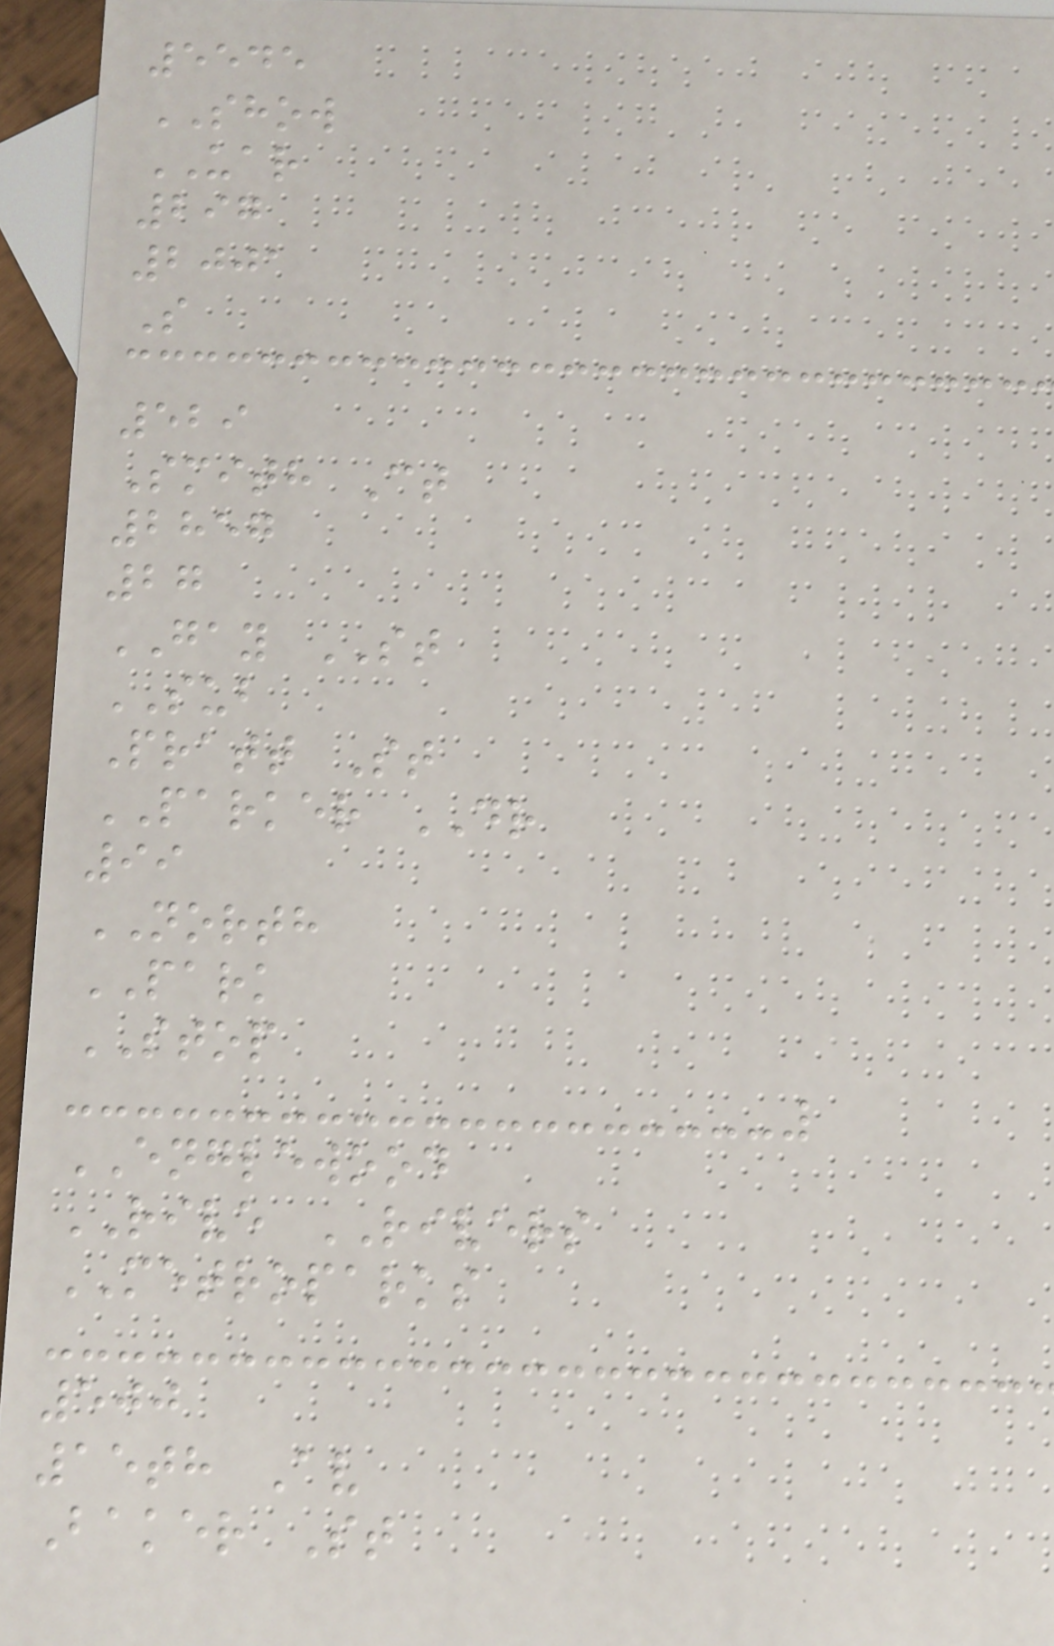5545
SHOW
UAR
297
2001
S
529
Smith Ct
2857
27
GAY ST
SUB
Pratt St
PARKER DR
99
NORTH
PARK
STOP
ENGLEWOOD
RIVE RIVERS
METROPARKS
500
15th Av
Baker St
